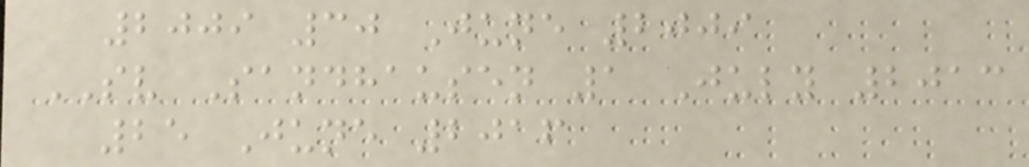2009 30 June 2009
SV Sandhausen 1 July 2013
25 June 2016
